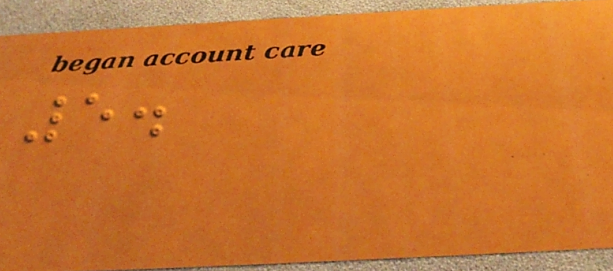5.
